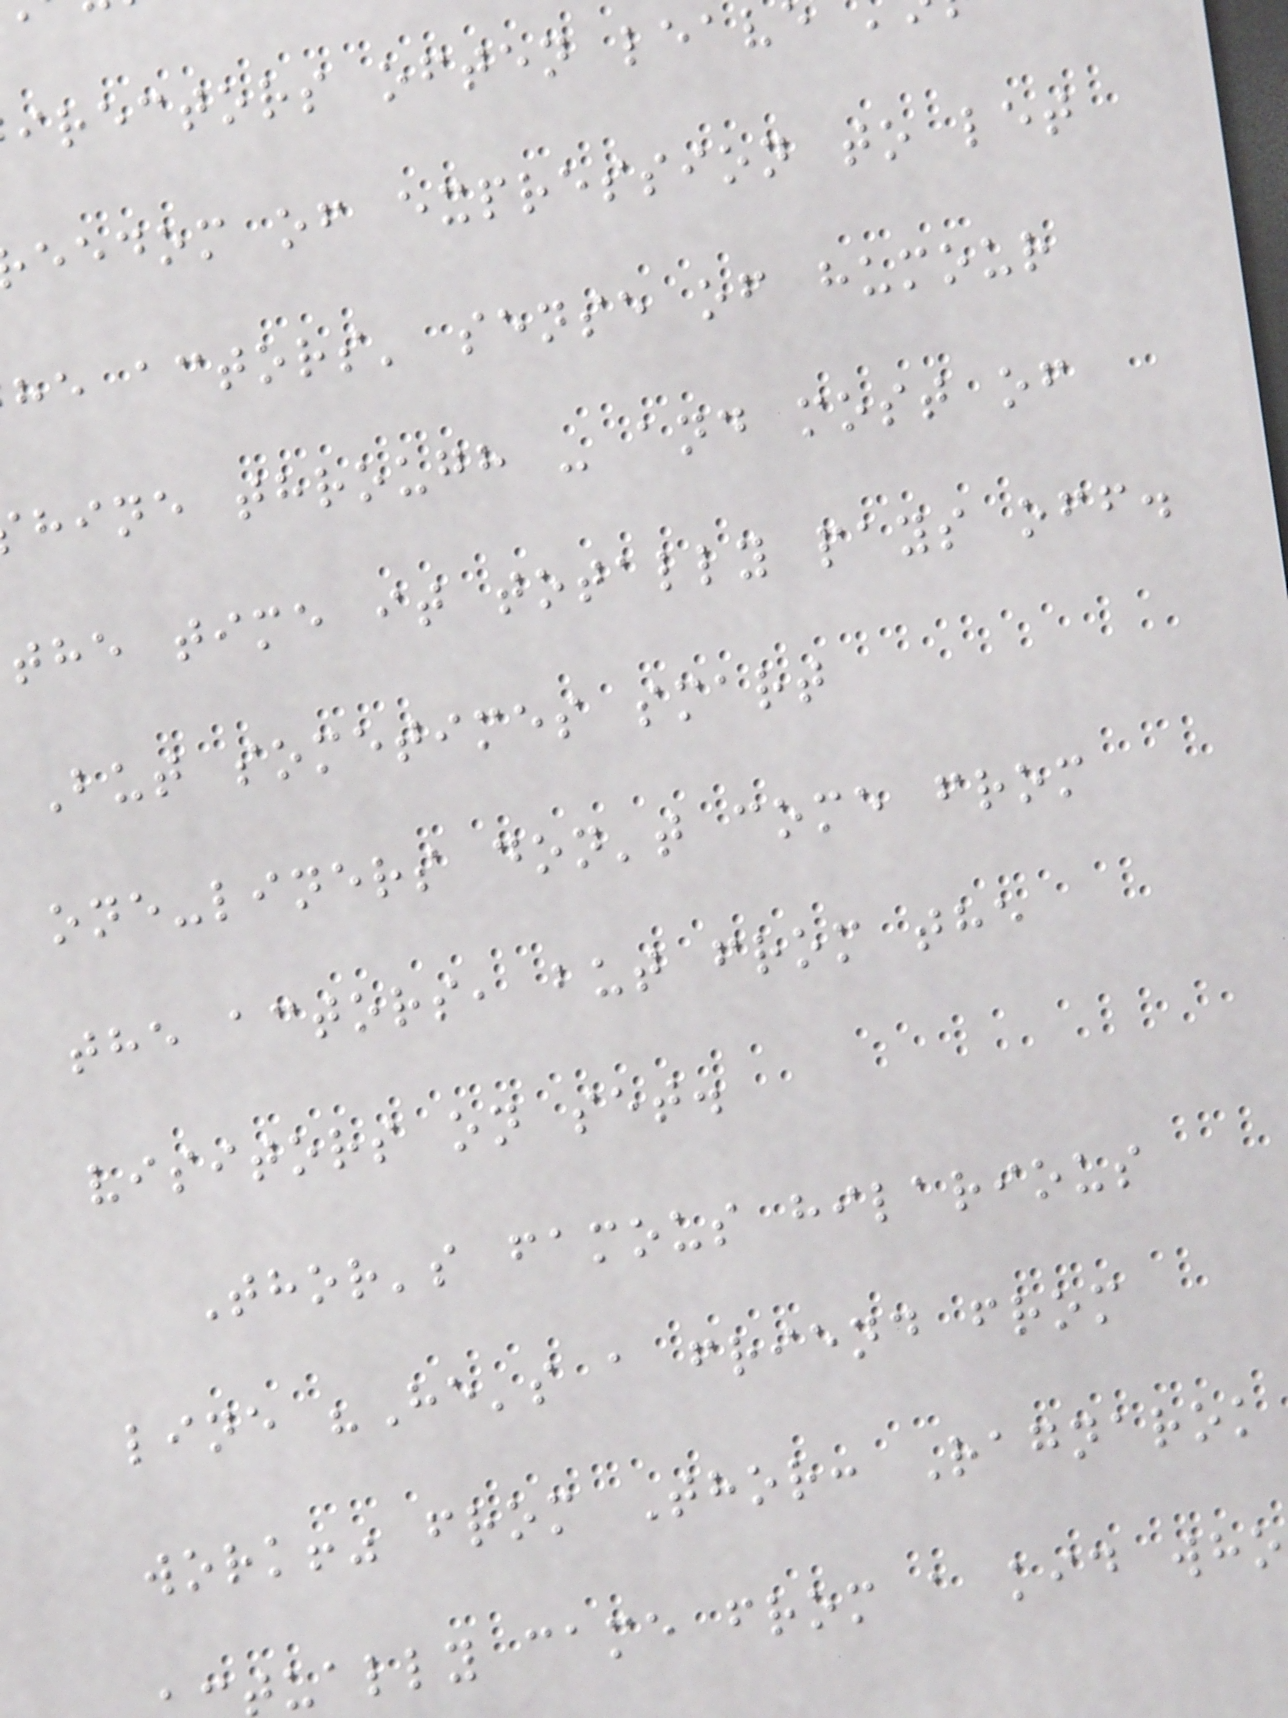irectors often leav
eedom of expression to let
he actors' sense of humour
hine through - and most of
the time it totally pays off.
But sometimes smart
one-liners don't come from
the actors, but from the
visitors on set.
Thor's famous hilarious
line "He's a friend from
work!" from Thor: Ragnarok
ually came from a kid who
